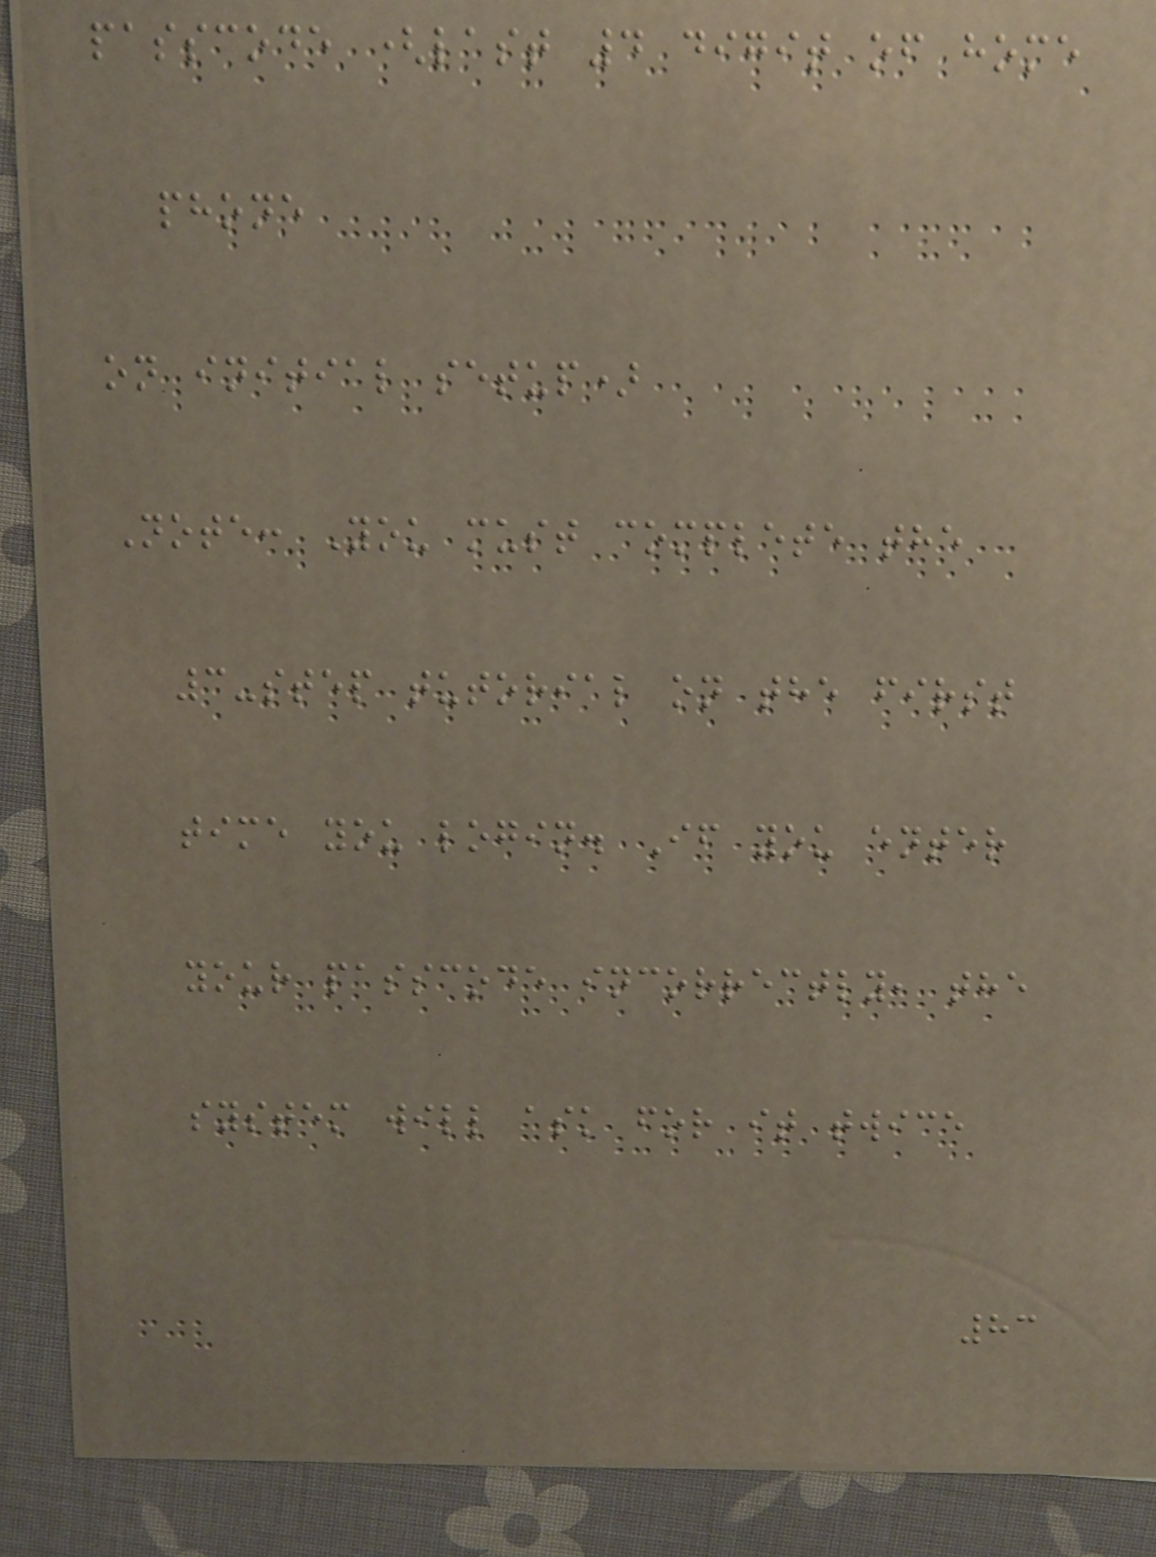passcode (last 4 digit of home
phone
on initial setup)
Note: You must complete the
3-step tutorial on the first
time you login. If you enter
your passcode incorrectly, the
system will ask for it twice
83
